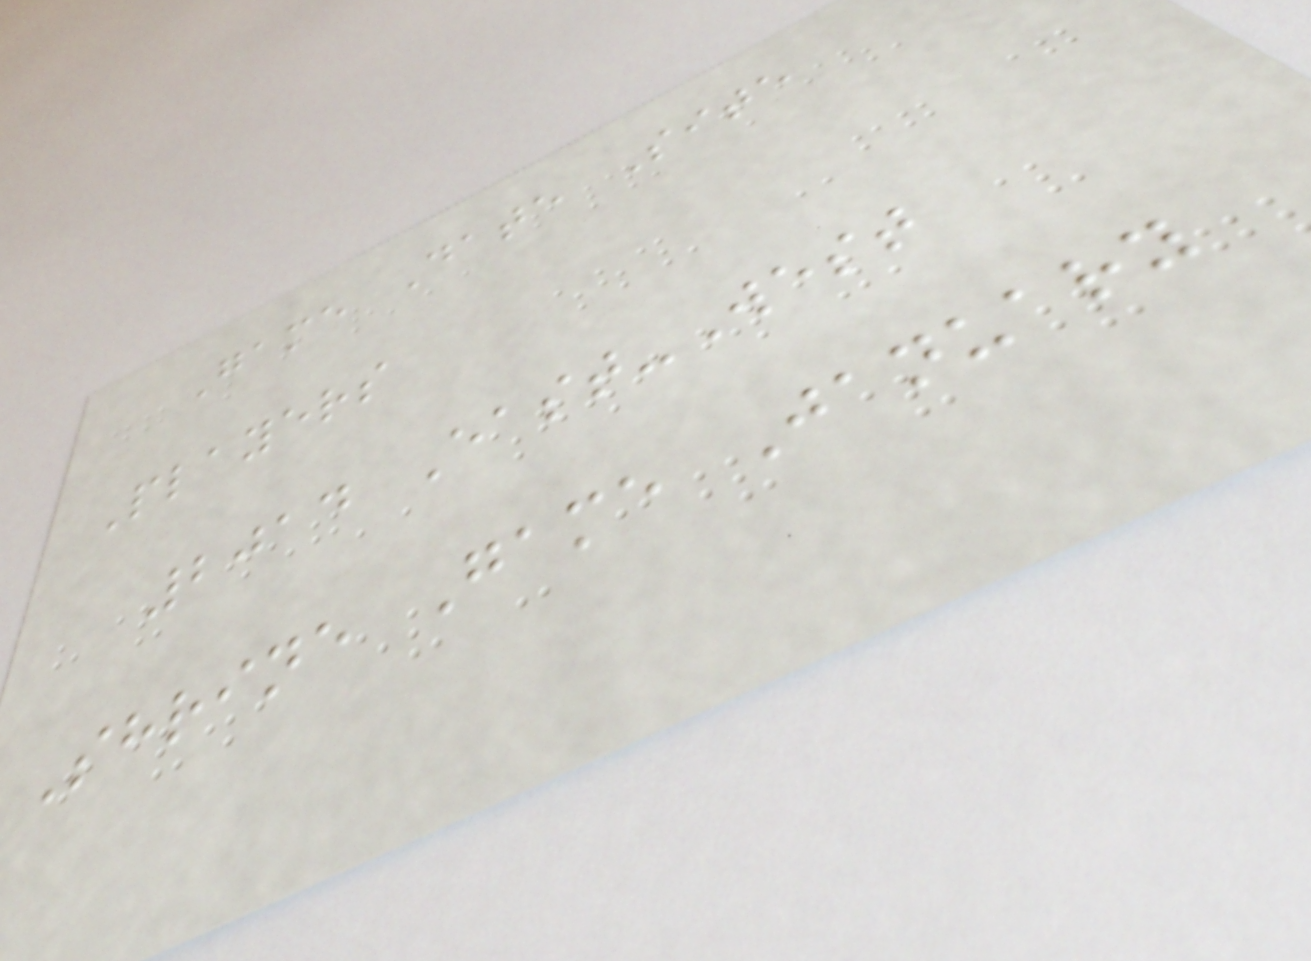Game Date Site
Players
2014 East-West
Shrine Game January
